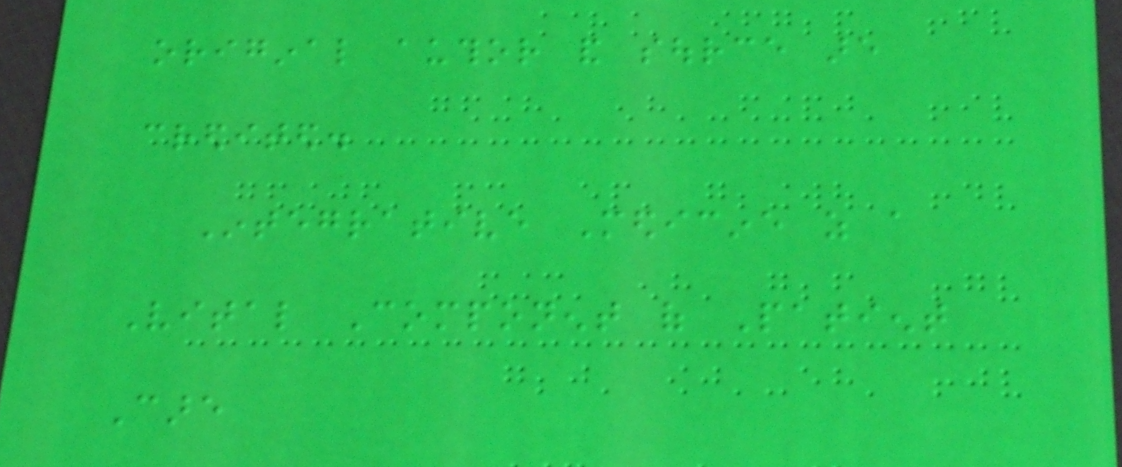original author and source are
credited.
Integrative Medicine as a
Vital Component of Patient
Care
